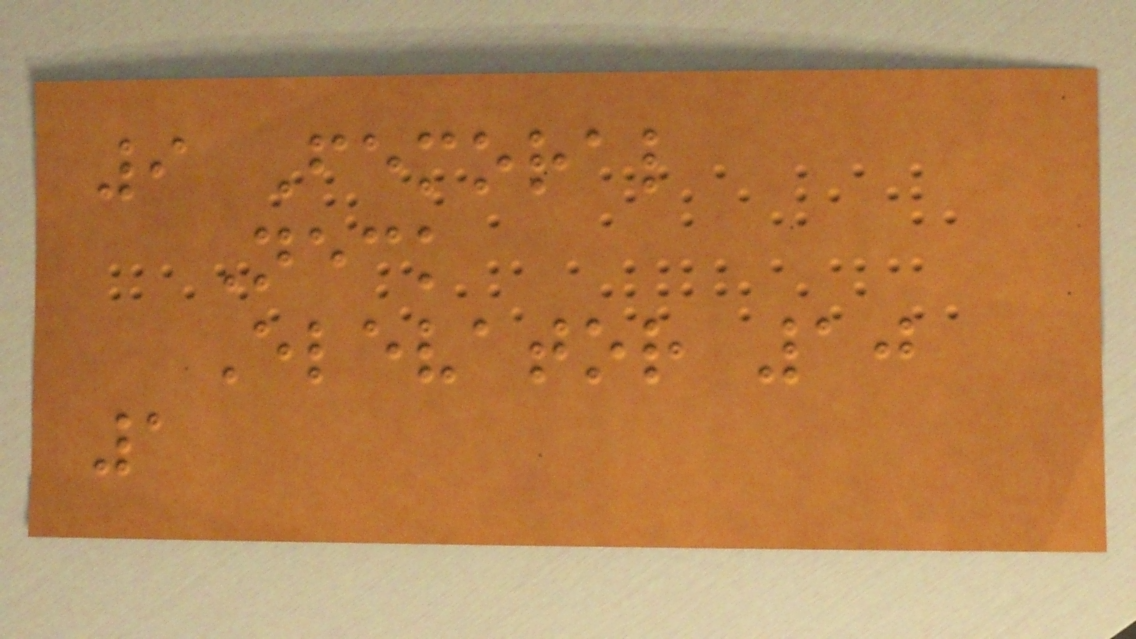9 Femoral
Neck
Elevator 10
1
